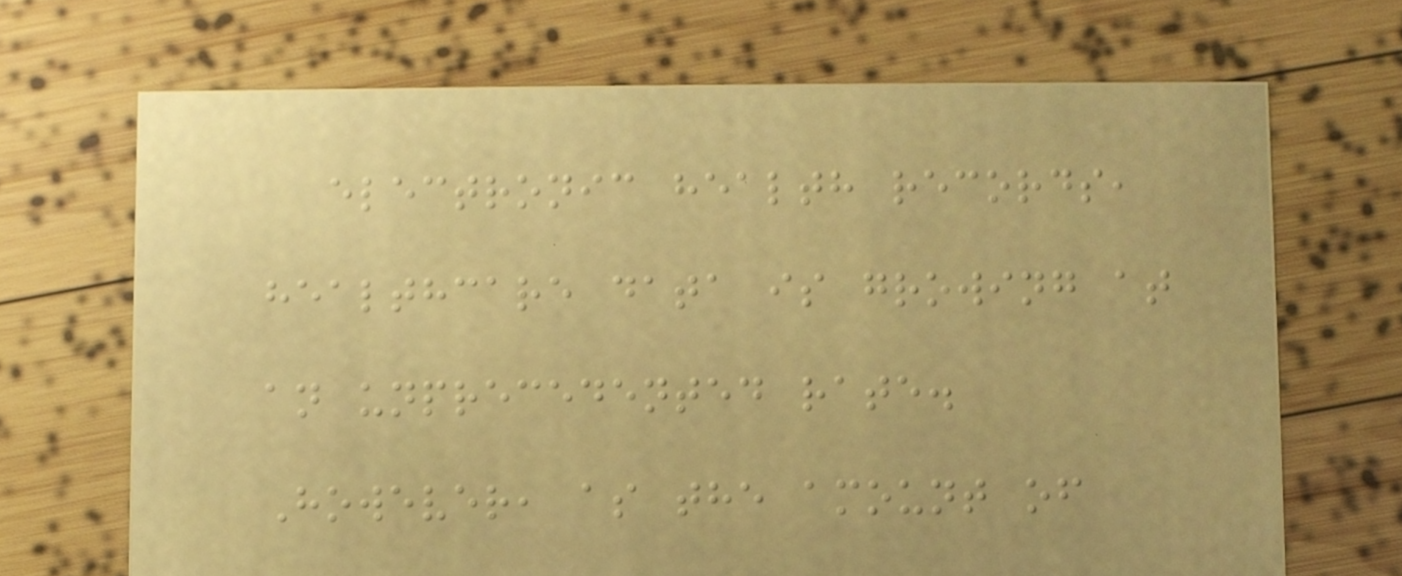electronic health records,
healthcare data is growing at
an unprecedented rate.
However, as the amount of
